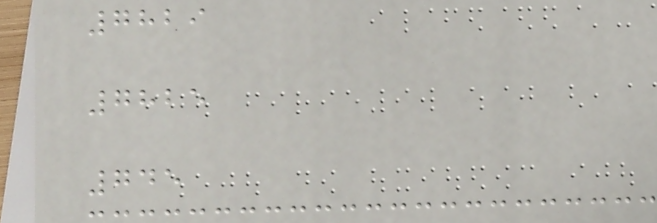7829
7825
745
